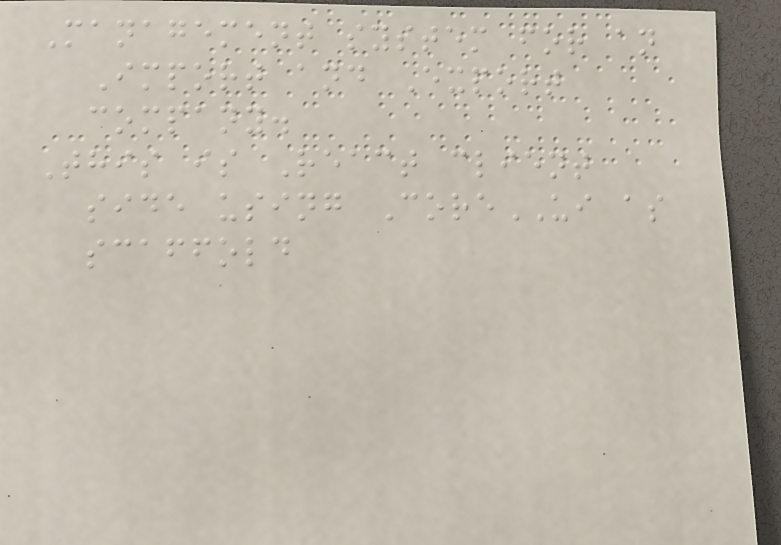Management system for an
Import and Export
company.
This is React client
side using CoreUI as
scaffold
